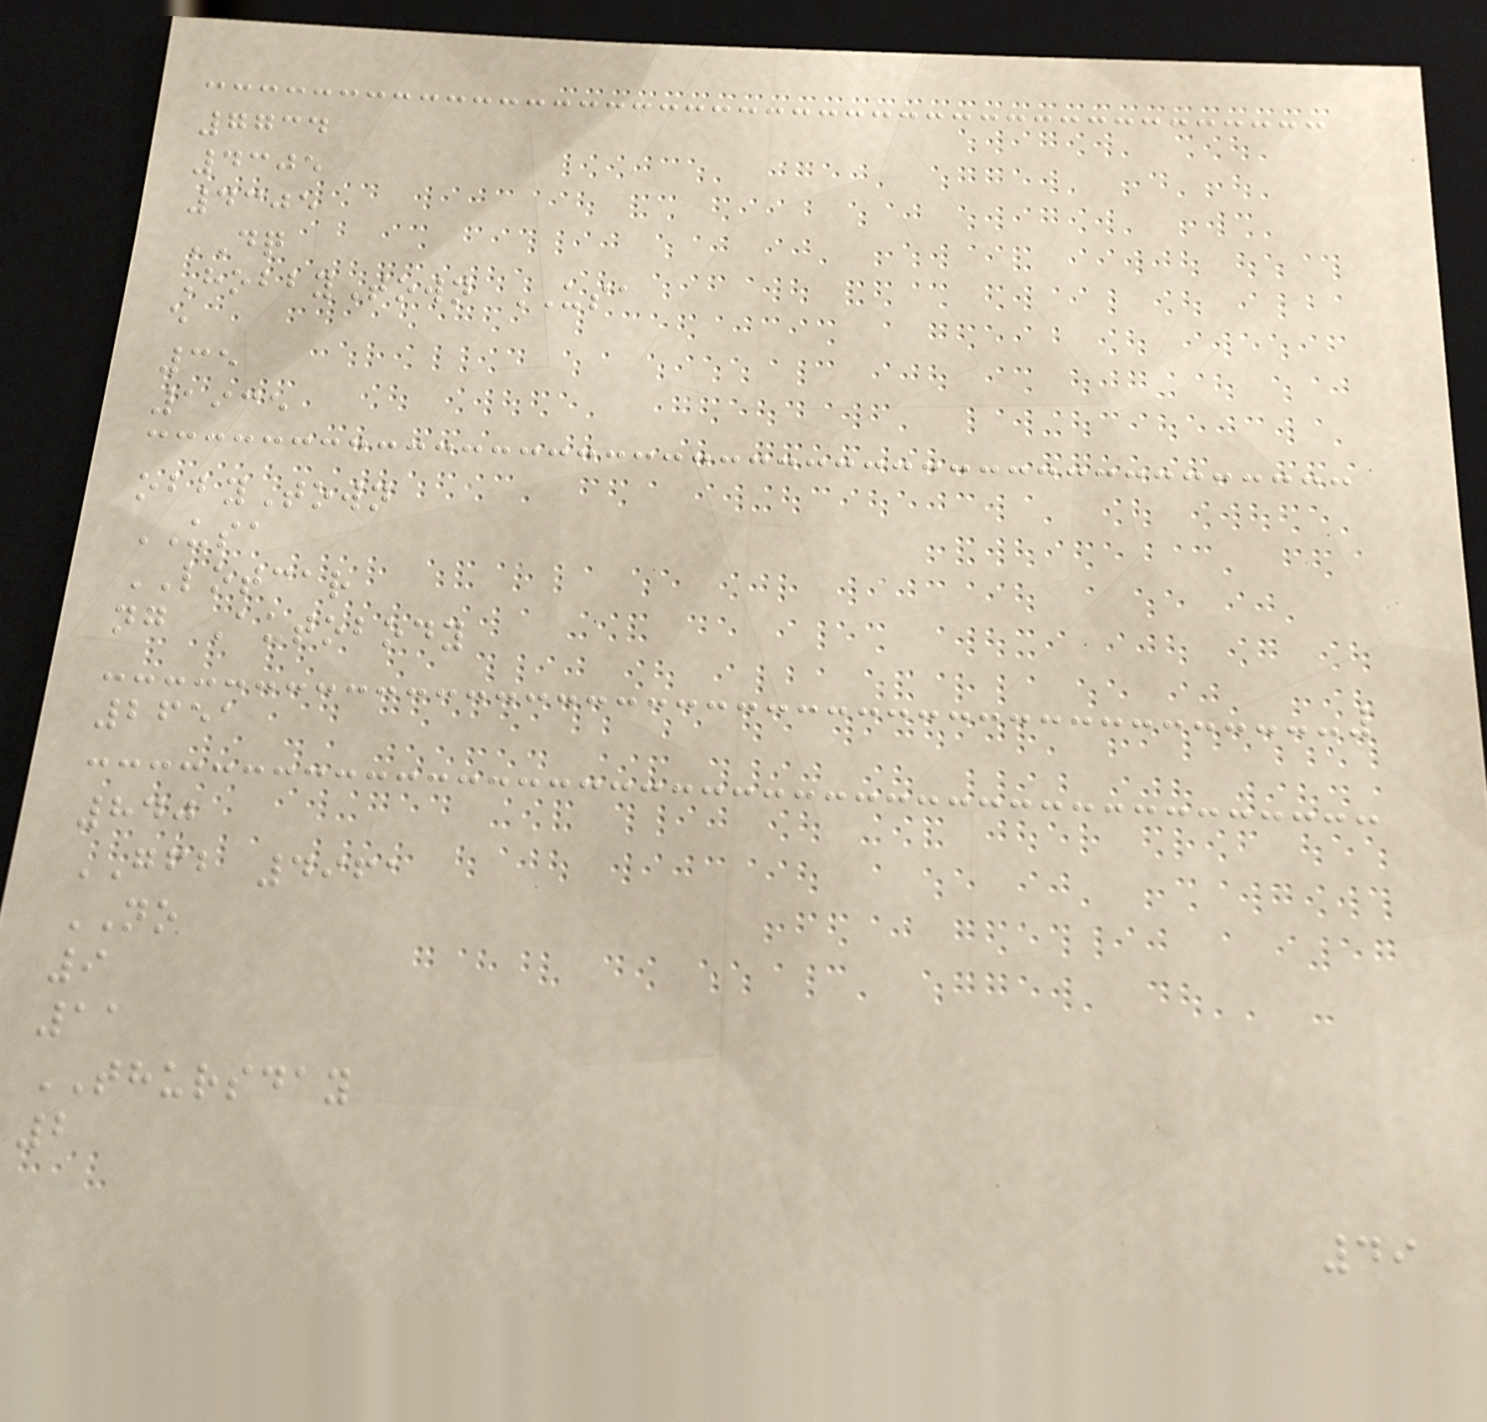7734
4305
4305
DQ
HobbyTown USA
e
35
1935
obbyTown
USA
LOTCAR
ng Autobody
2651
840
GFB 4961
NO
9
11
THURSDAY
2
49
